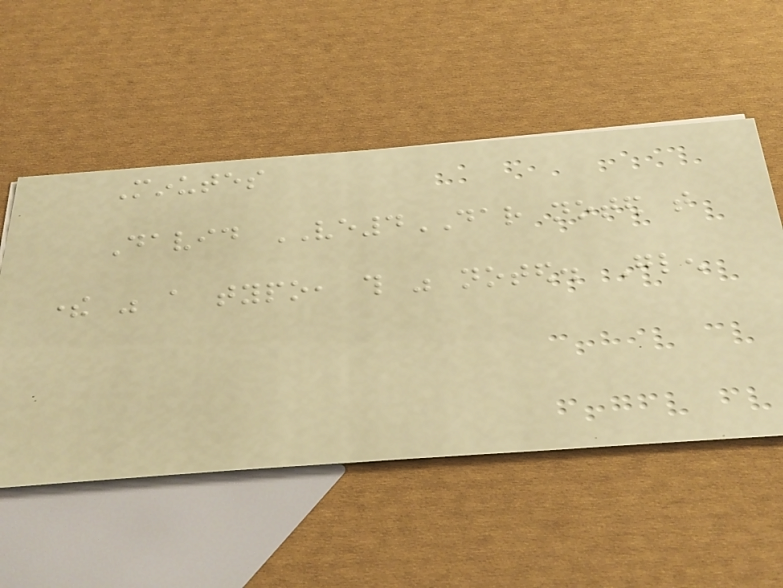Minutes
David VE4DAR noted that
there was a typo, this was noted. Glen
